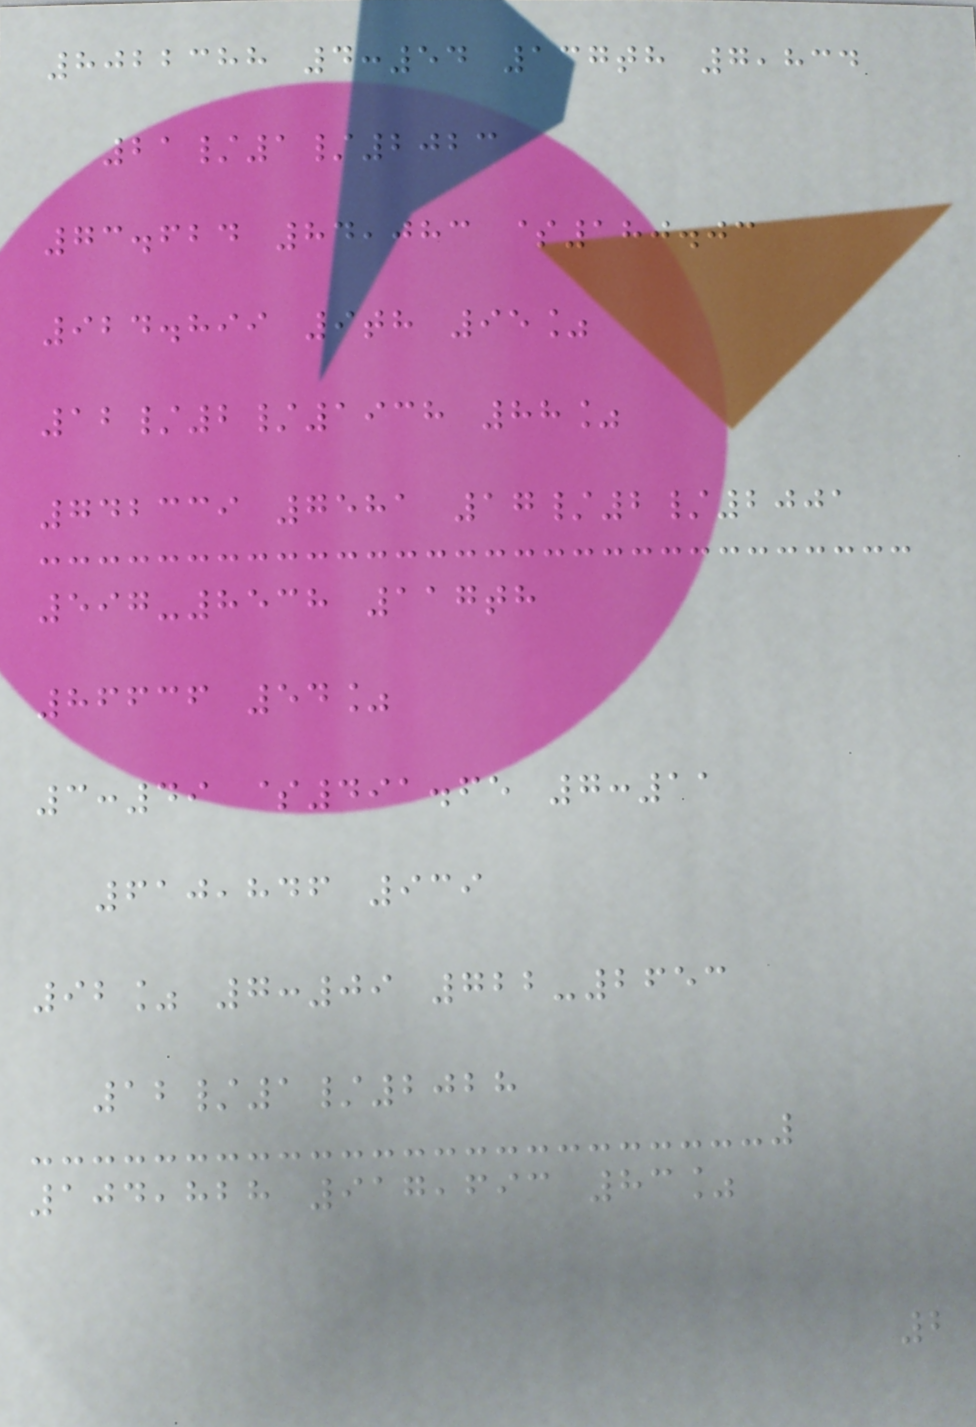8022388 4:54 137th 7,834
21/1/2023
73.624 84,083 $180.03
924.899 9th 95%
12/2/1938 88%
742339 7581 17/2/2001
597-8538 117th
86636 54%
3:49 $491.65 7:11
610,846 939
92% 7:09 722-2653
12/1/2028
104,828 917,693 83%
2
